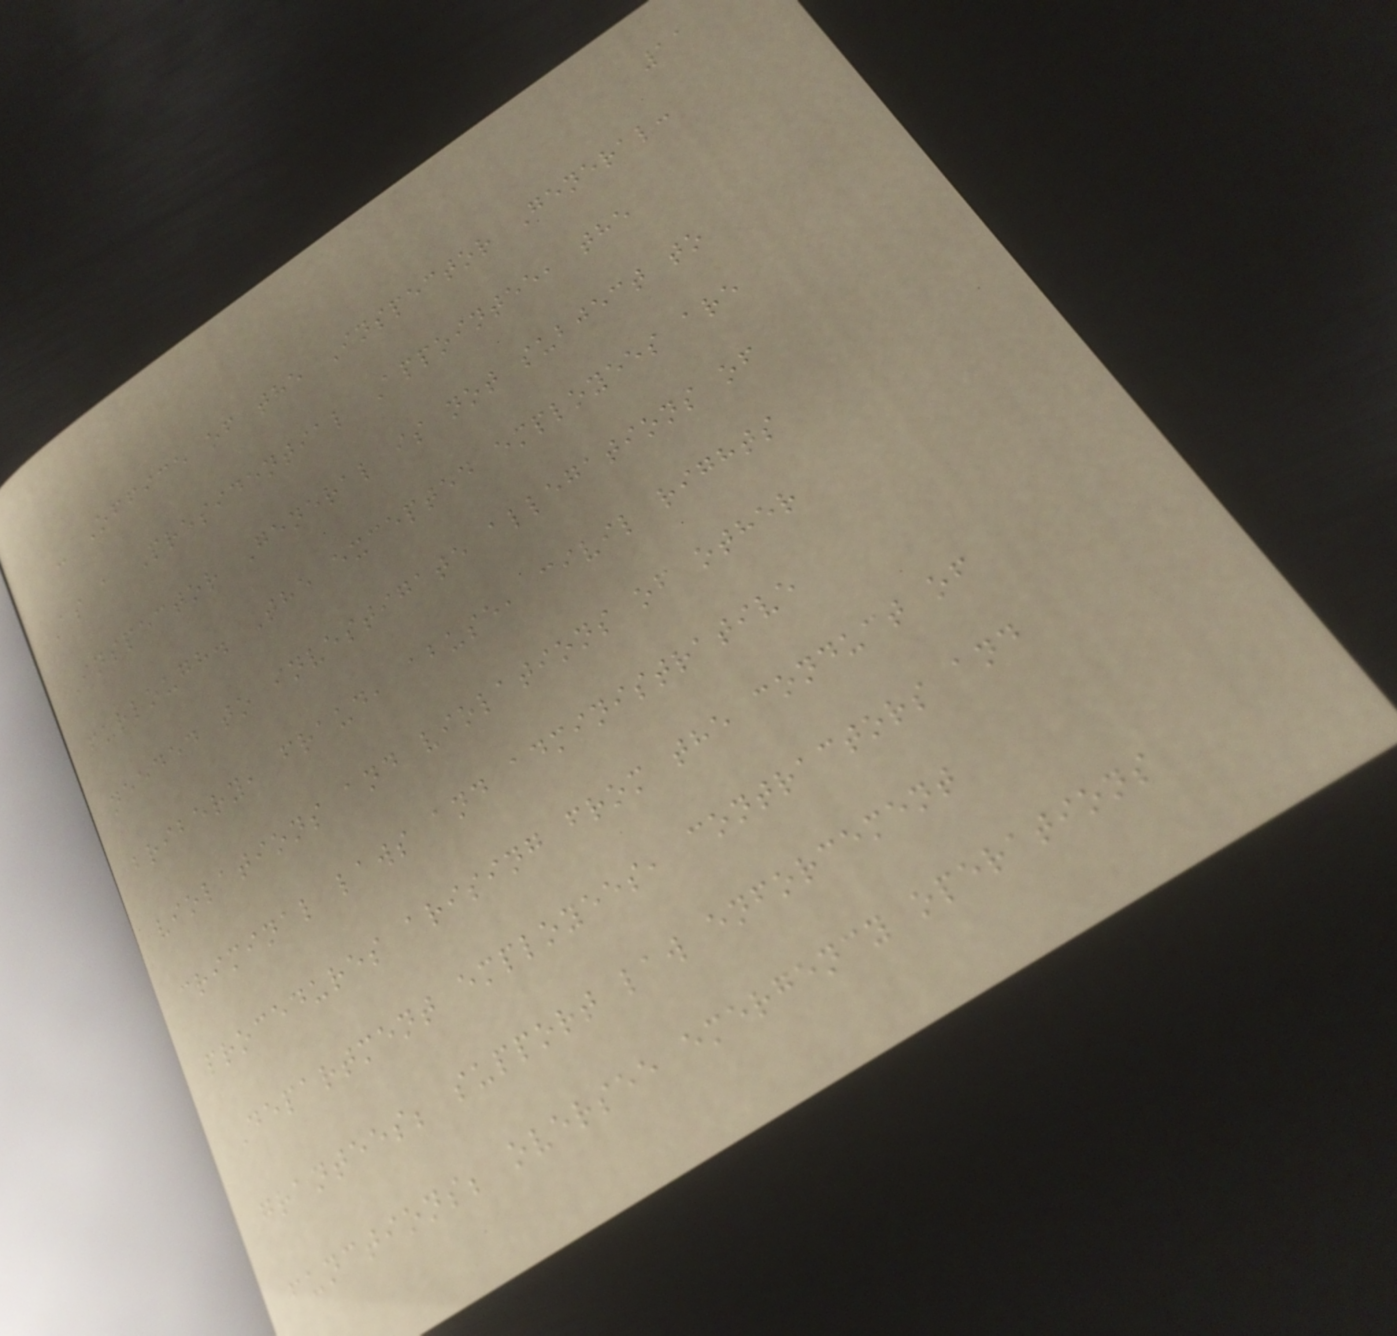11
- Office of the Inspector General:
As a Presidential Appointee, the
Inspector General is not subject to
furlough. The excepted employees are
needed to investigate allegations of
bribery, fraud, abuse, civil rights
violations and violations of other
criminal laws and administrative
procedures arising from the conduct of
Department employees, contractors and
grantees; support law enforcement
functions; oversee emergency operations
